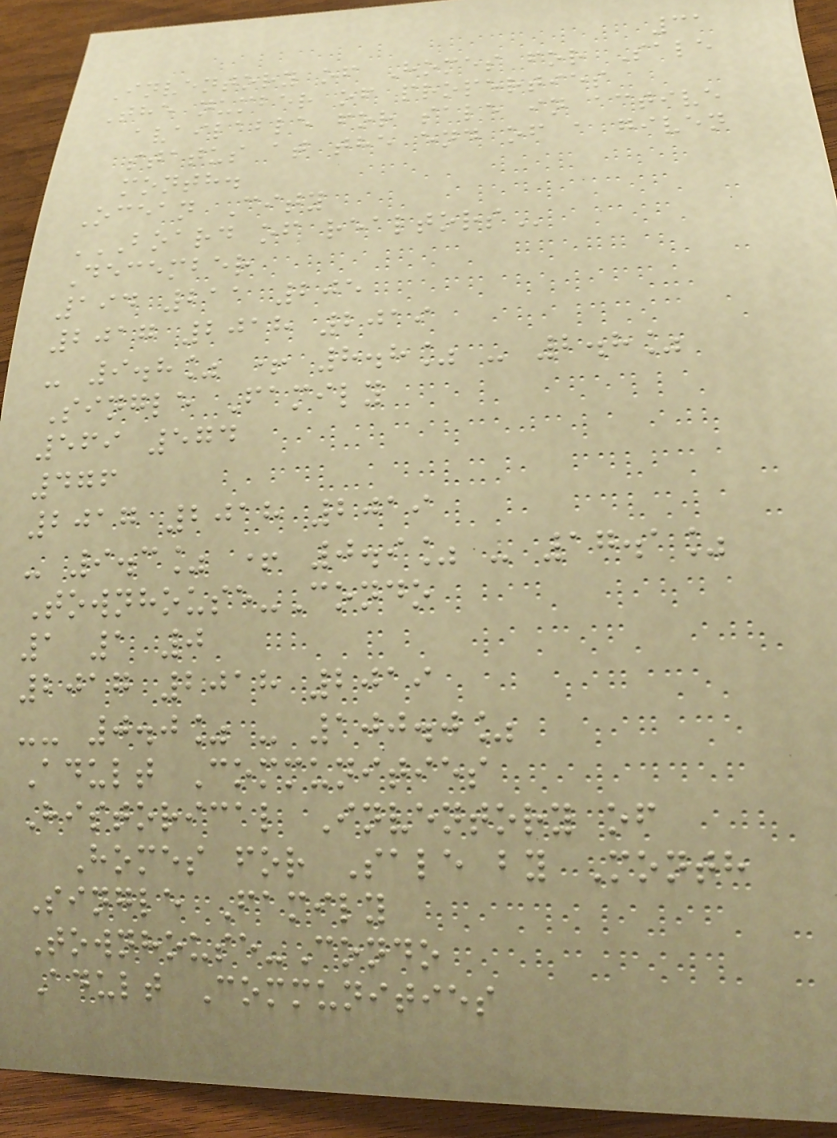31
Inventory of Homes for Sale
The number of properties
available for sale in active
status at the end of a given
month.
Ocean City
BOARD OF REALTORS
December
194 211 205
2017 2018 2019
- 9.8% + 8.8% - 2.8%
Single Family
569 574
476
2017 2018 2019
- 9.3% + 0.9% - 17.1%
Townhouse-Condo
1 1 0
2017 2018 2019
-- 0.0% - 100.0%
Adult Communities
Historical Inventory of
Homes for Sale by Month
Single Family
Townhouse-Condo
Adult Communities
